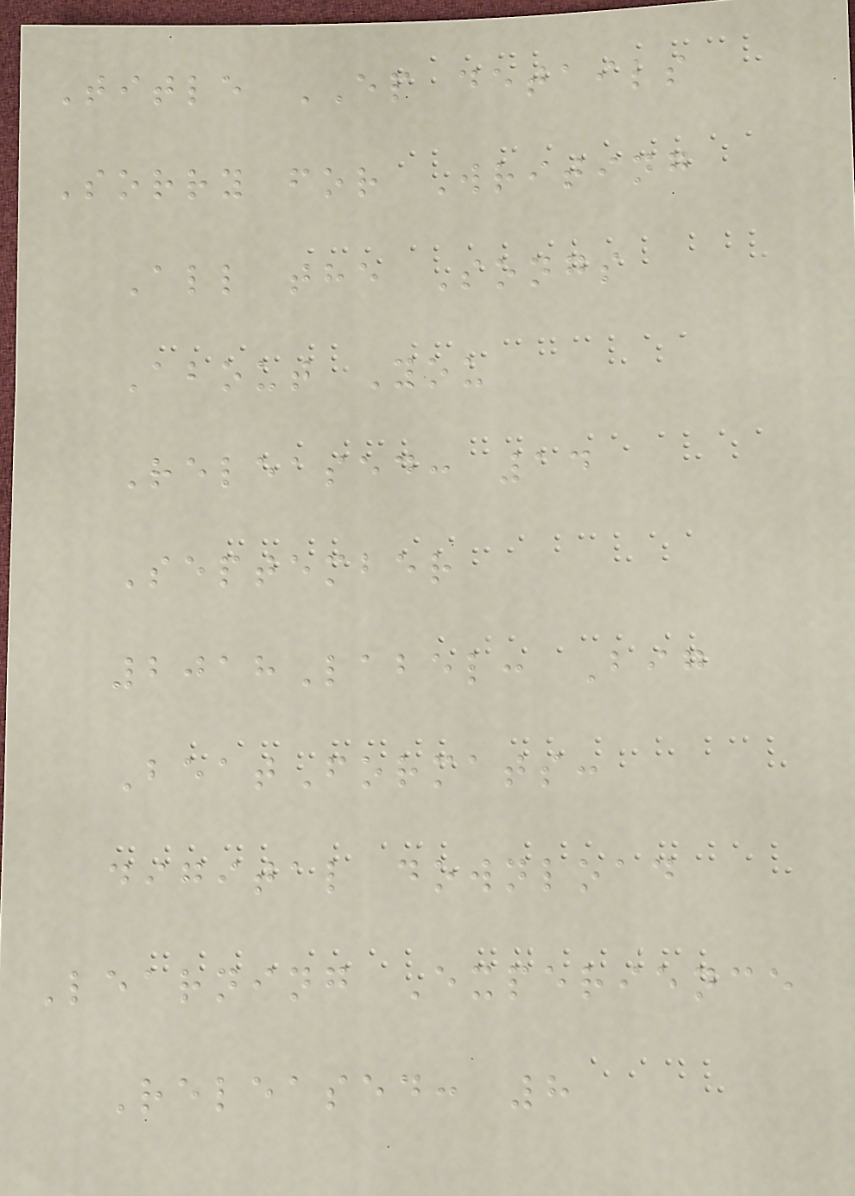Title EP details
Sorry for Writing
All the Songs
About You
Released: 14
September
2018Label: Big
BeatFormats:
digital download
Learning Experience
Released: 8
